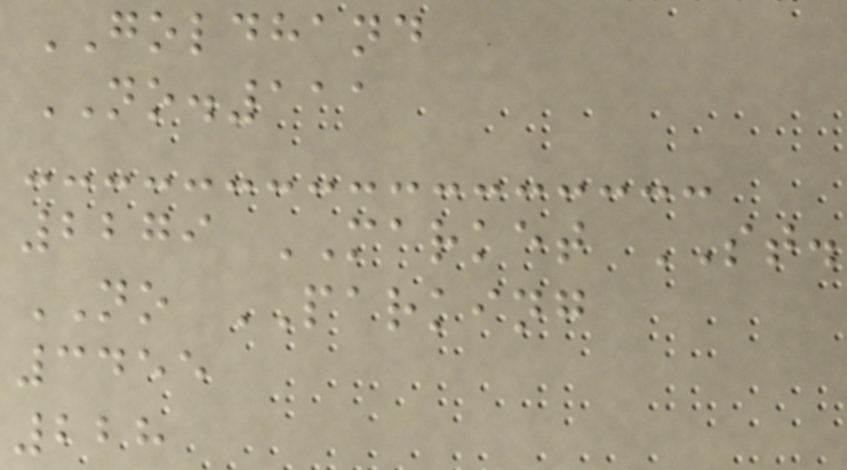GOLDHAND
NO.111
2279 MARKET ST.
NO PARKING
3455
228
